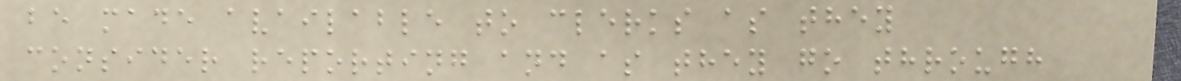be made available to clerks as they
consider reporting and as they go through
